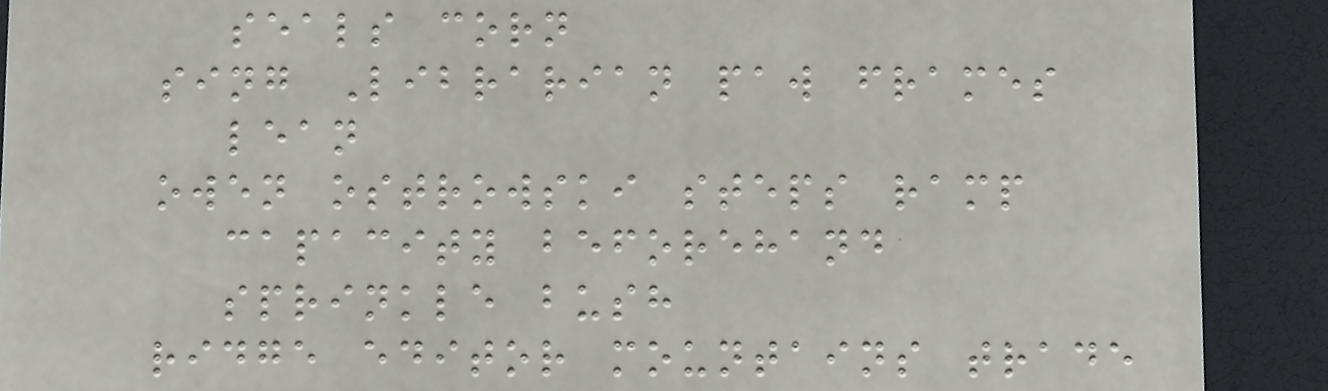seals corn
sing Librarian paw frames
lean
owen ostrowski steps ramp
capacity beforehand
sprinkle bush
ridge editor mountains trade
